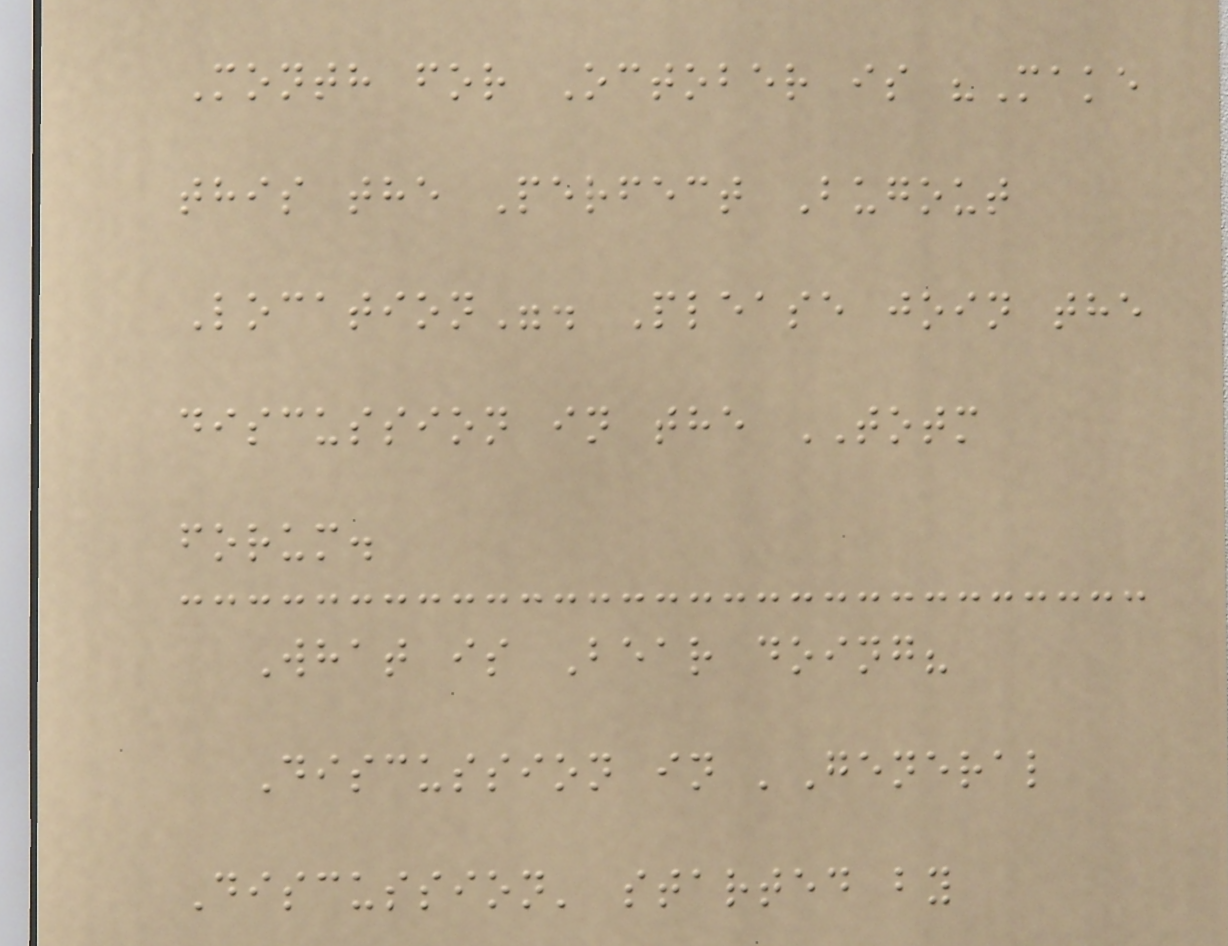Month for October is "Make
this the Perfect Bugout
Location". Please join the
discussion in the TOTM
forum.
What is Bear doing?
Discussion in 'General
Discussion' started by
